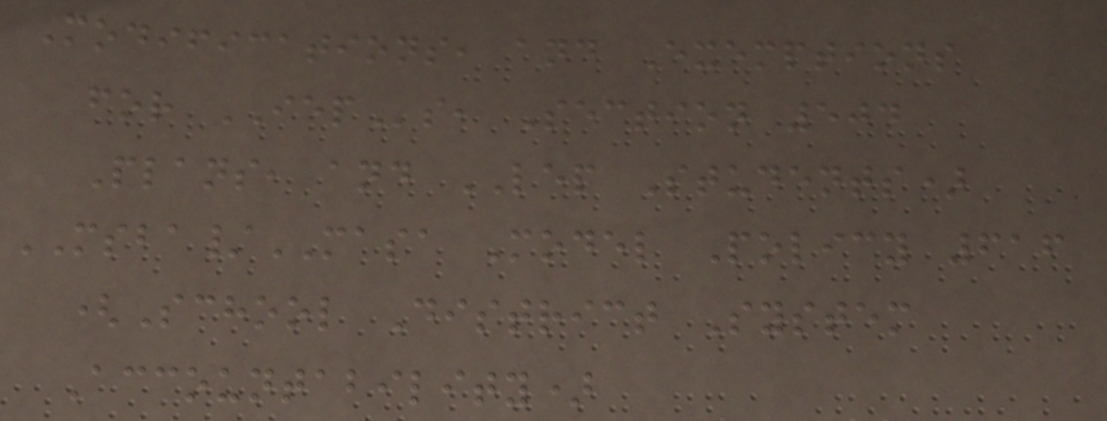Modifications, and Exemptions
for IEPs, Section 504
Plans, and LEP Students)
MSBA/MASA Model Policy 616
(School District System
Accountability)
